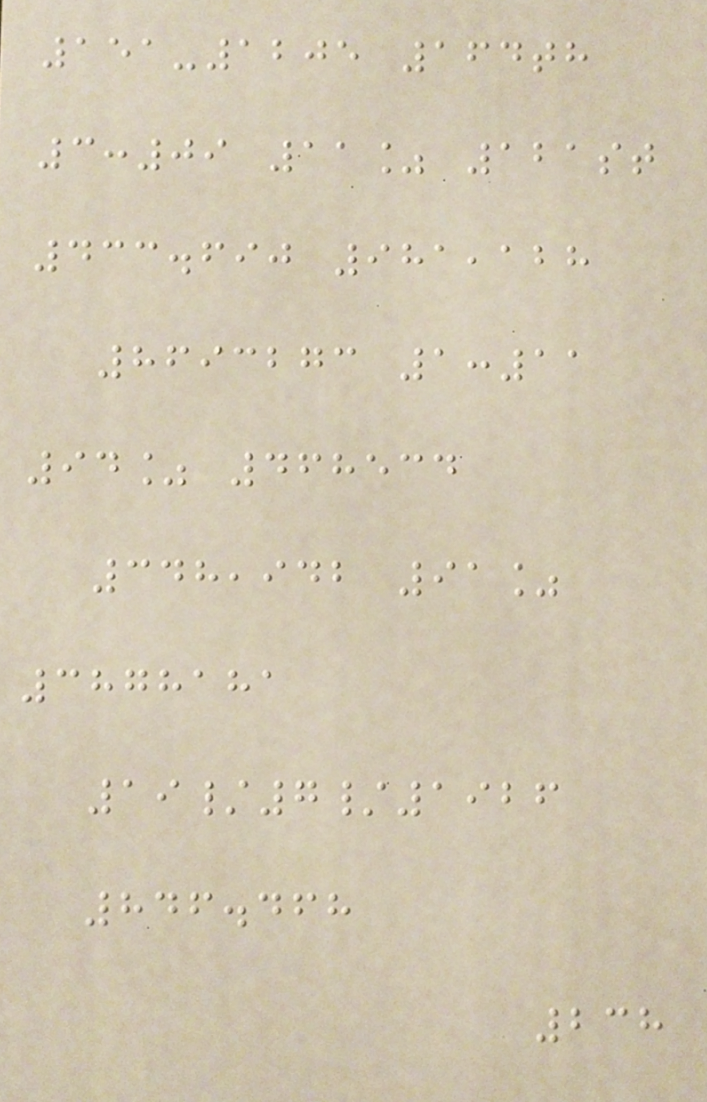151-1205 164th
3:09 11% 121st
433.690 981,128
8693273 1:11
94% 468534
348,942 91%
3878181
19/7/1926
846.468
238
